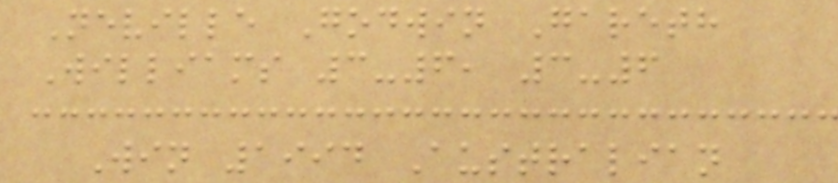Neville Godwin Gareth
Williams 3-6, 3-6
Win 1994 Australian
